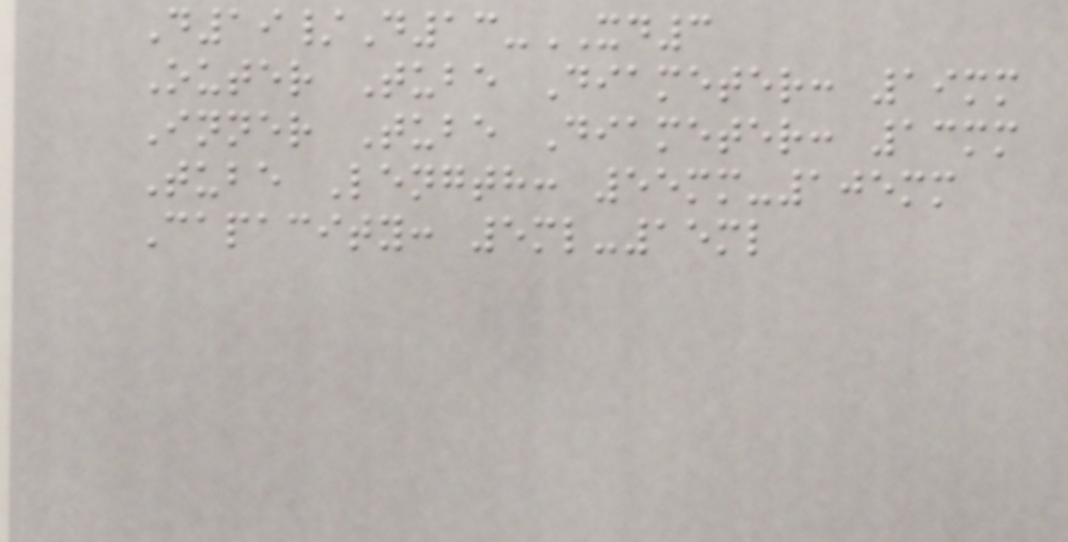D19/D13-XD3
Outer Tube Diameter: 19mm
Inner Tube Diameter: 13mm
Tube Length: 55mm-105mm
Capacity: 5ml-15ml
